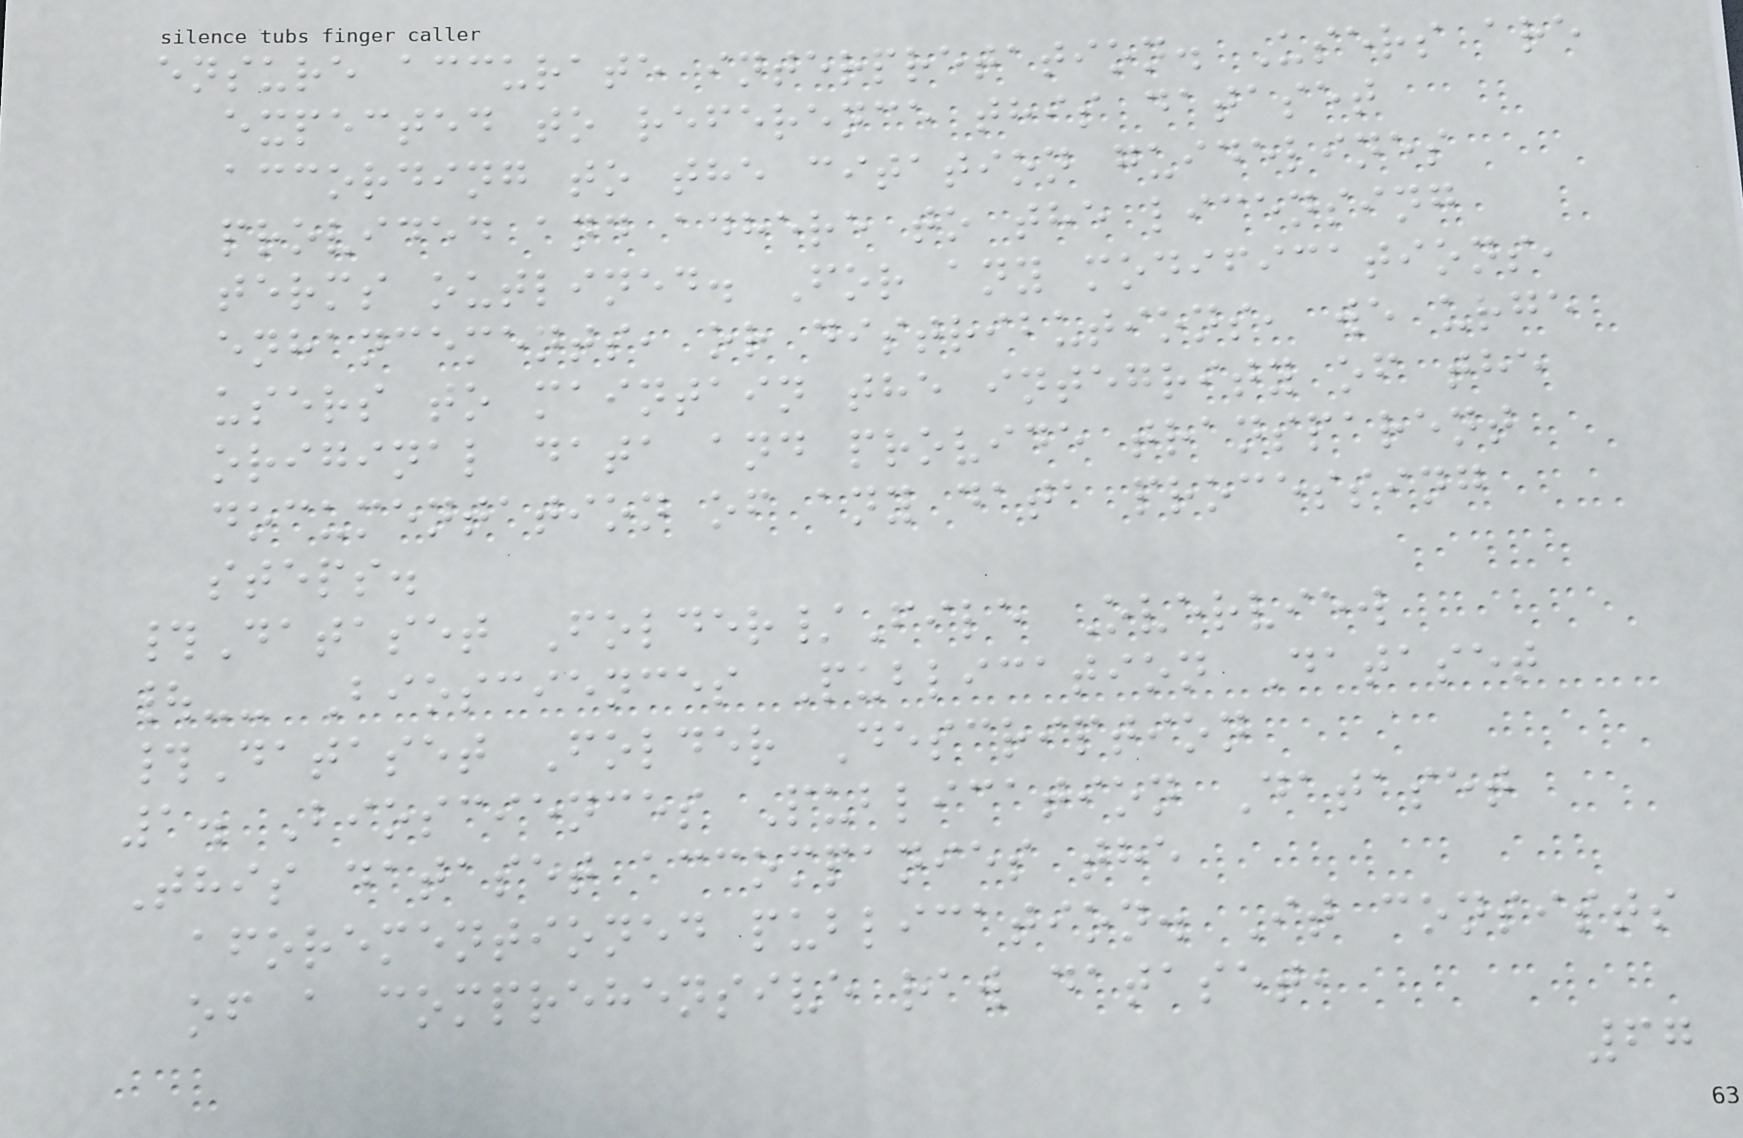ensure accurate interpretation. Users are
expected to reference this dataset
according to the citation guidelines
provided and adhere to the licensing
terms outlined. For any modifications,
enhancements, or distributions, we urge
users to maintain the integrity of the
original data and provide transparent
documentation of any data processing
steps.
#Dataset Folder/File Overview
|-- Biosciences Publication Dataset
#Dataset Folder Description
1. Biosciences Publication Dataset
This dataset accompanies the
aforementioned publication. It consists
of a comprehensive raw dataset,
67
